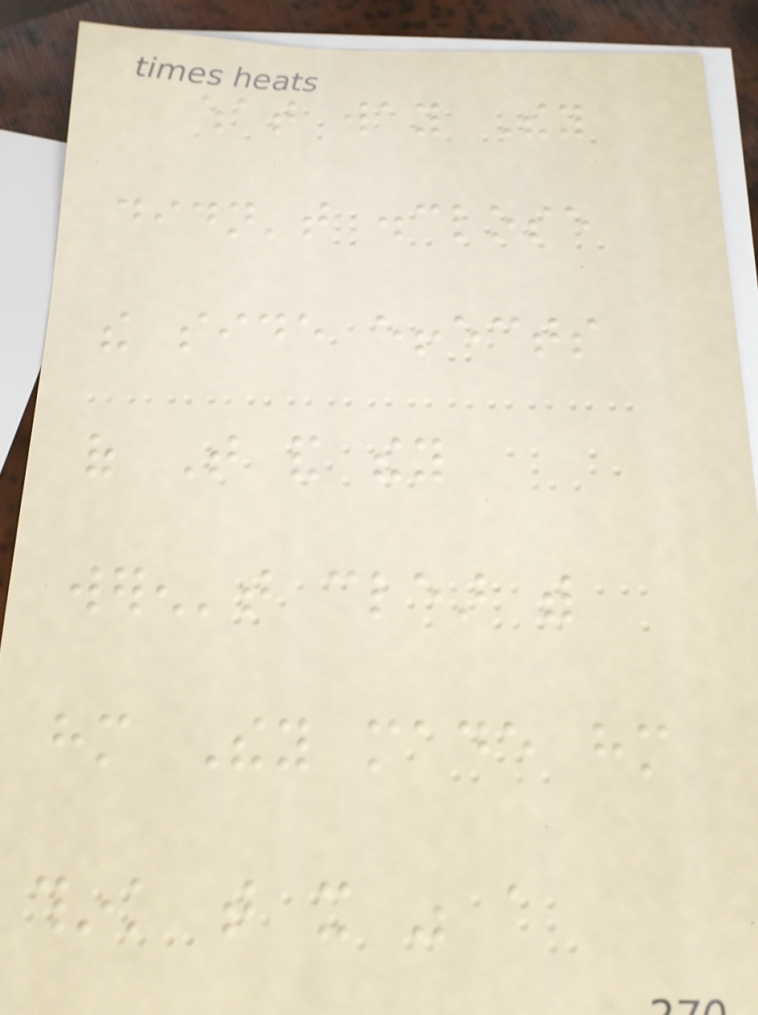what way They
didn't disclose
the side effects
of That and they
weren't clear with
him They made him
think that it was a
